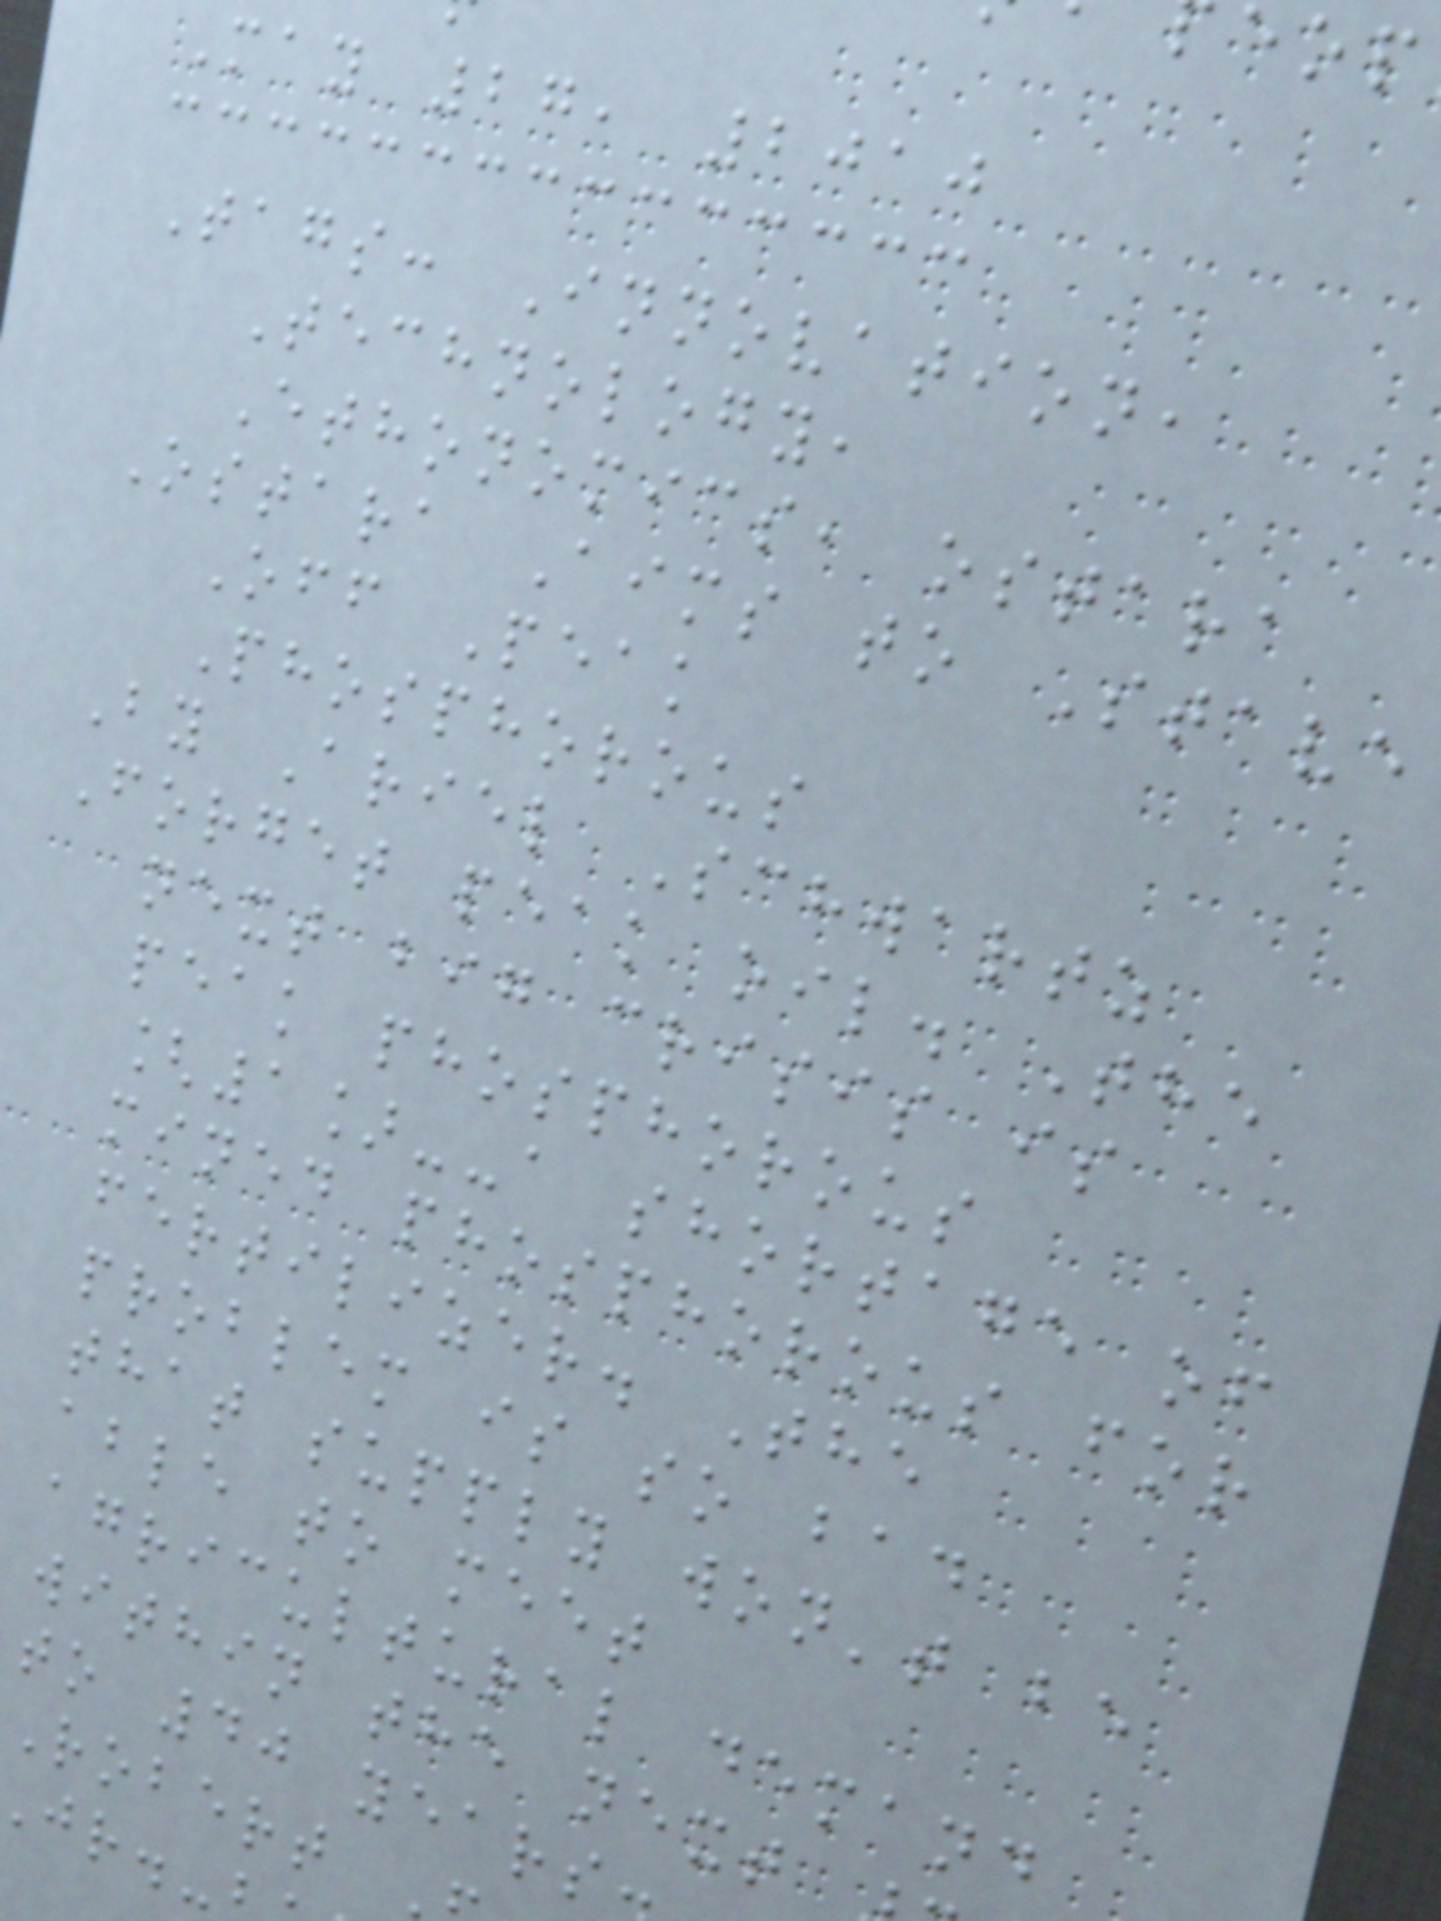May 27, 2010
Tags: Innovation,
Technology,
Ethonomics, ostara
Ostara Aims to Stave
Off Peak
Phosphorous
By Ariel Schwartz
Forget peak oil. The
next big crisis is
peak phosphorous
[1]--a shortage of
mined phosphorous for
fertilizer. The
problem is so bad
that supply won't be
able to meet
agricultural demand
within the next
to 40 years
Robert
